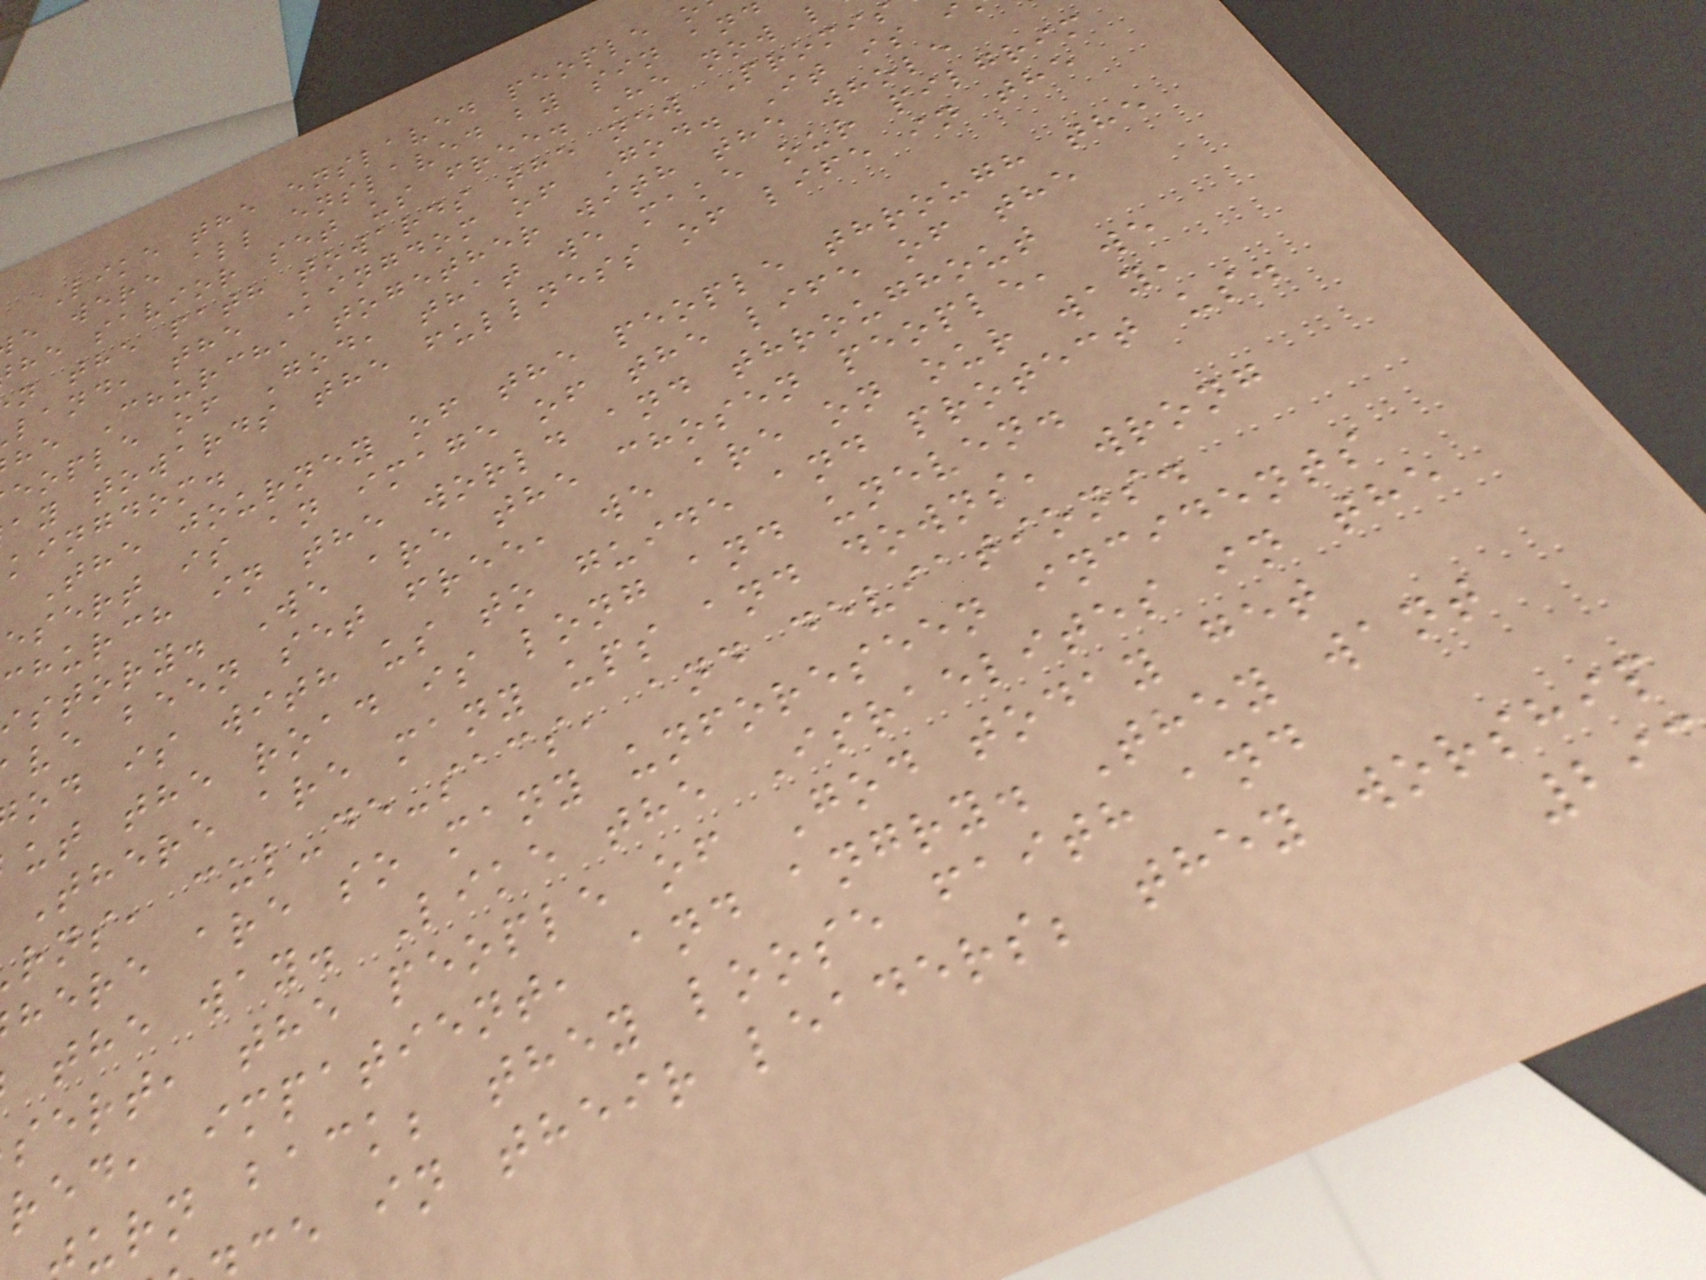Like the enslaved people o
e were all enslaved by sin and
he savior set us free. He now l
n the path towards the new Promis
land, the Kingdom of God. It is i
he Church, together with the whole
eople of God, that we make our pilgrim
ay towards the fullness of life in the
kingdom.
The journey of the people through the
esert is an image of the life of the
church in the world and throughout
story. We are the chosen people, we
ve been set free, we are on our way,
od is with us to guide and protect us.
ut the road is long and uneven.
There are many ups and downs, wrong
rns, cul-de-sacs, and deviations.
here are so many unforeseen incidents
the way. Like the Israelites in the
sert, the people of God today get
red, impatient, and angry. They want
urn back; they loose faith and
e in their leaders; they worship
